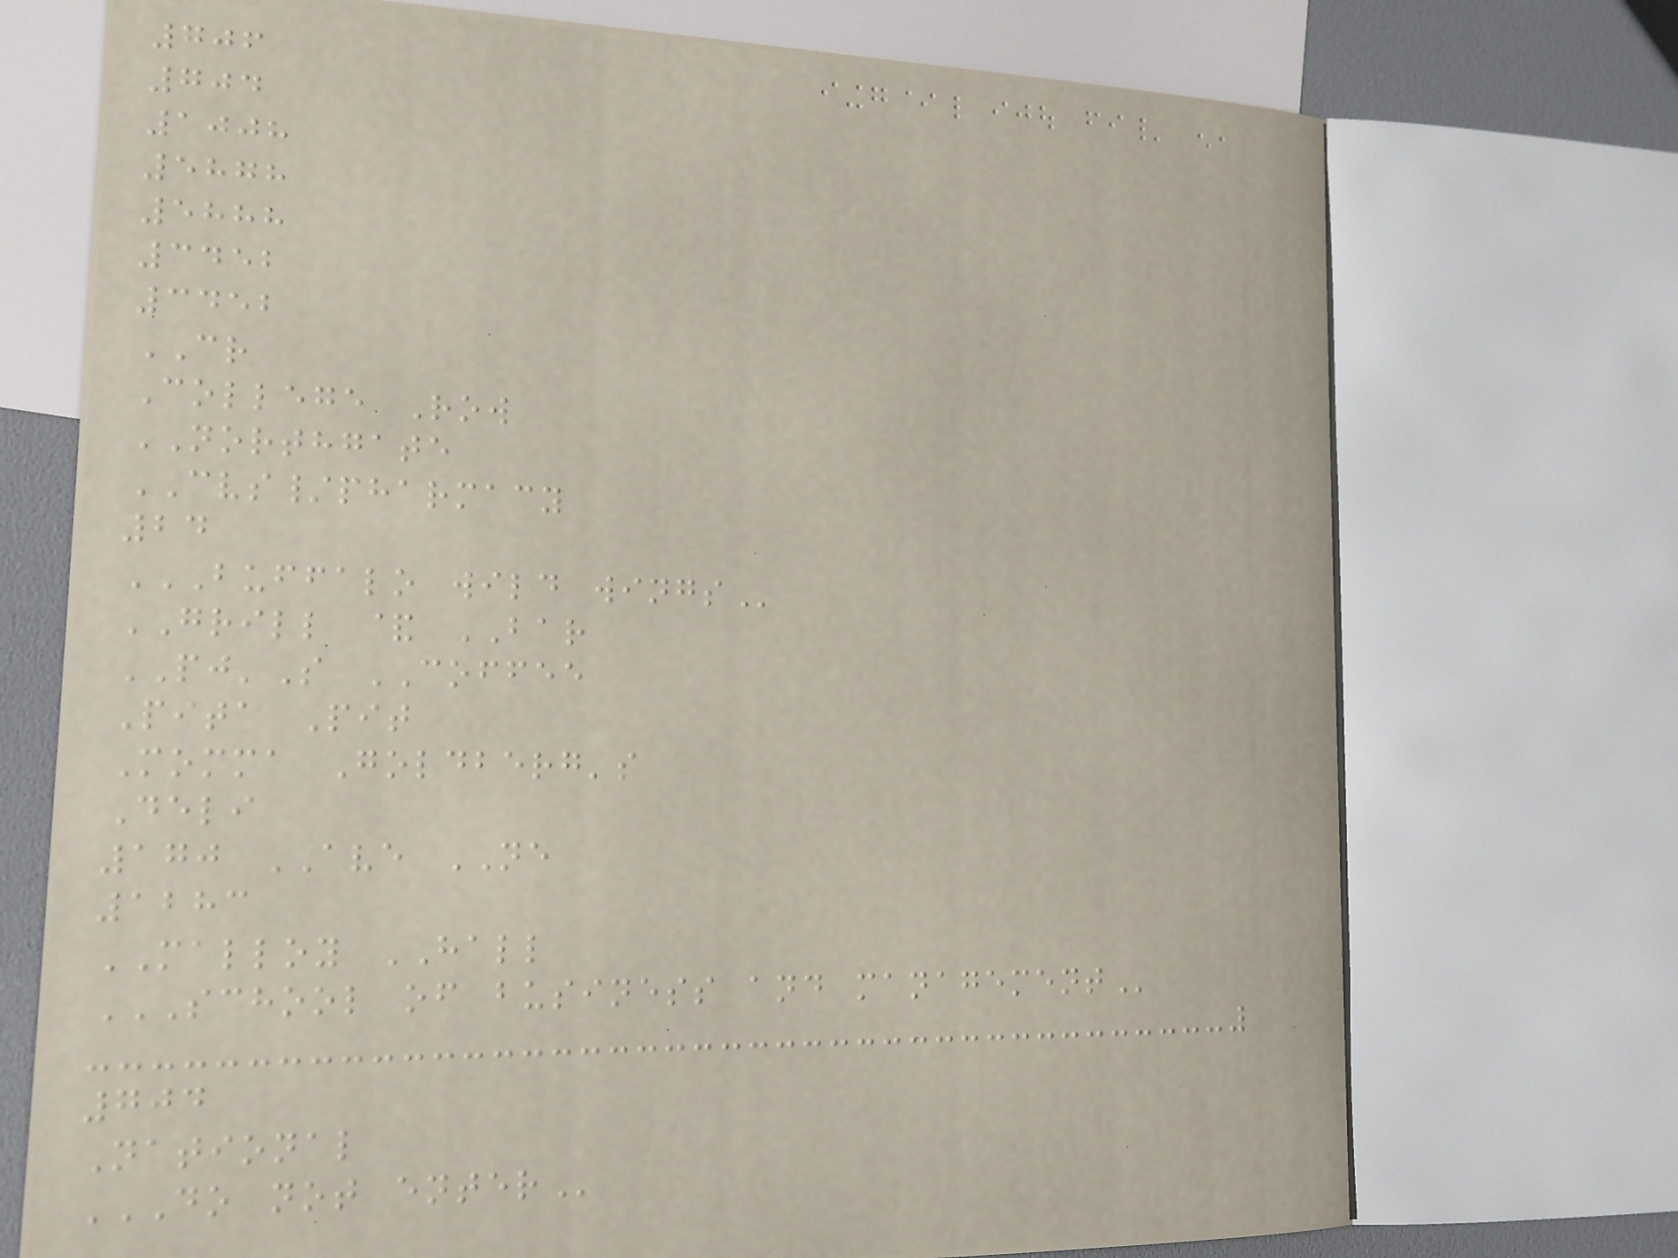706
704
1008
5878
5888
3452
3452
CR
College Row
NORTHGATE
CVS/pharmacy
24
BUFFALO WILD WINGS
GRILL & BAR
PJ'S COFFEE
Pita Pit
Momma Goldberg's
Deli
170 AVE NE
1283
MALLOY HALL
SCHOOL OF BUSINESS AND MANAGEMENT
704
National
DO NOT ENTER
